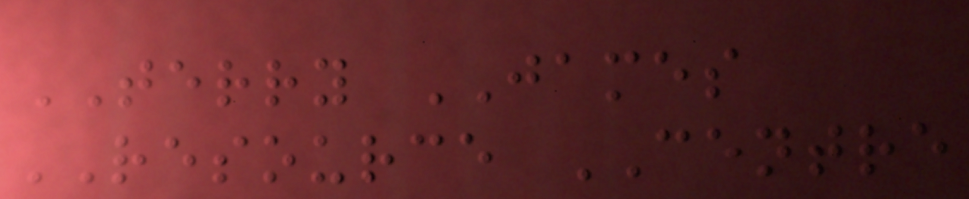TERRY JAMES
RESOURCE CENTRE
